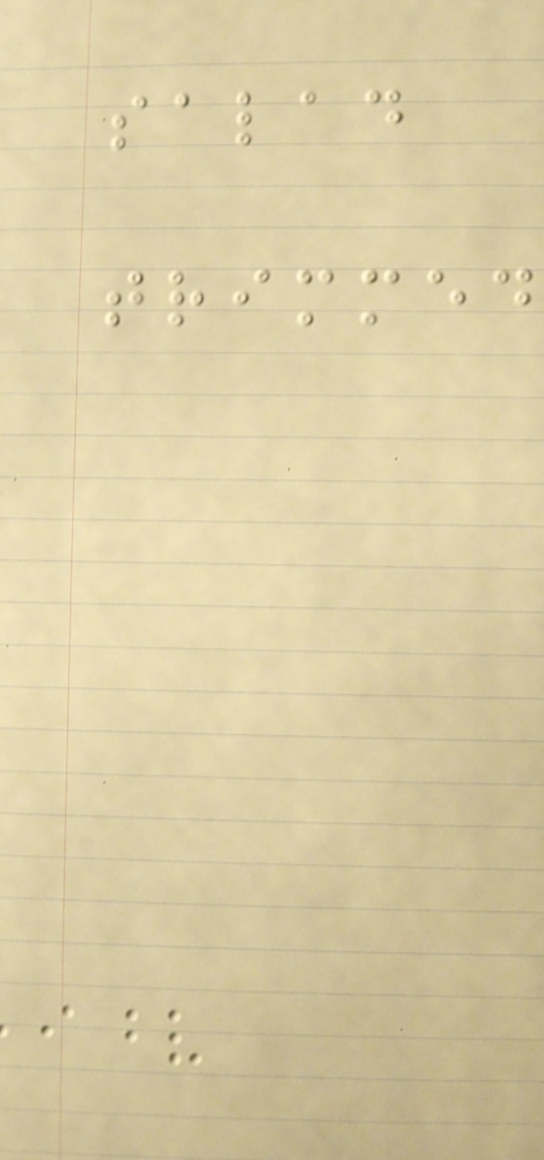salad
trimmed
